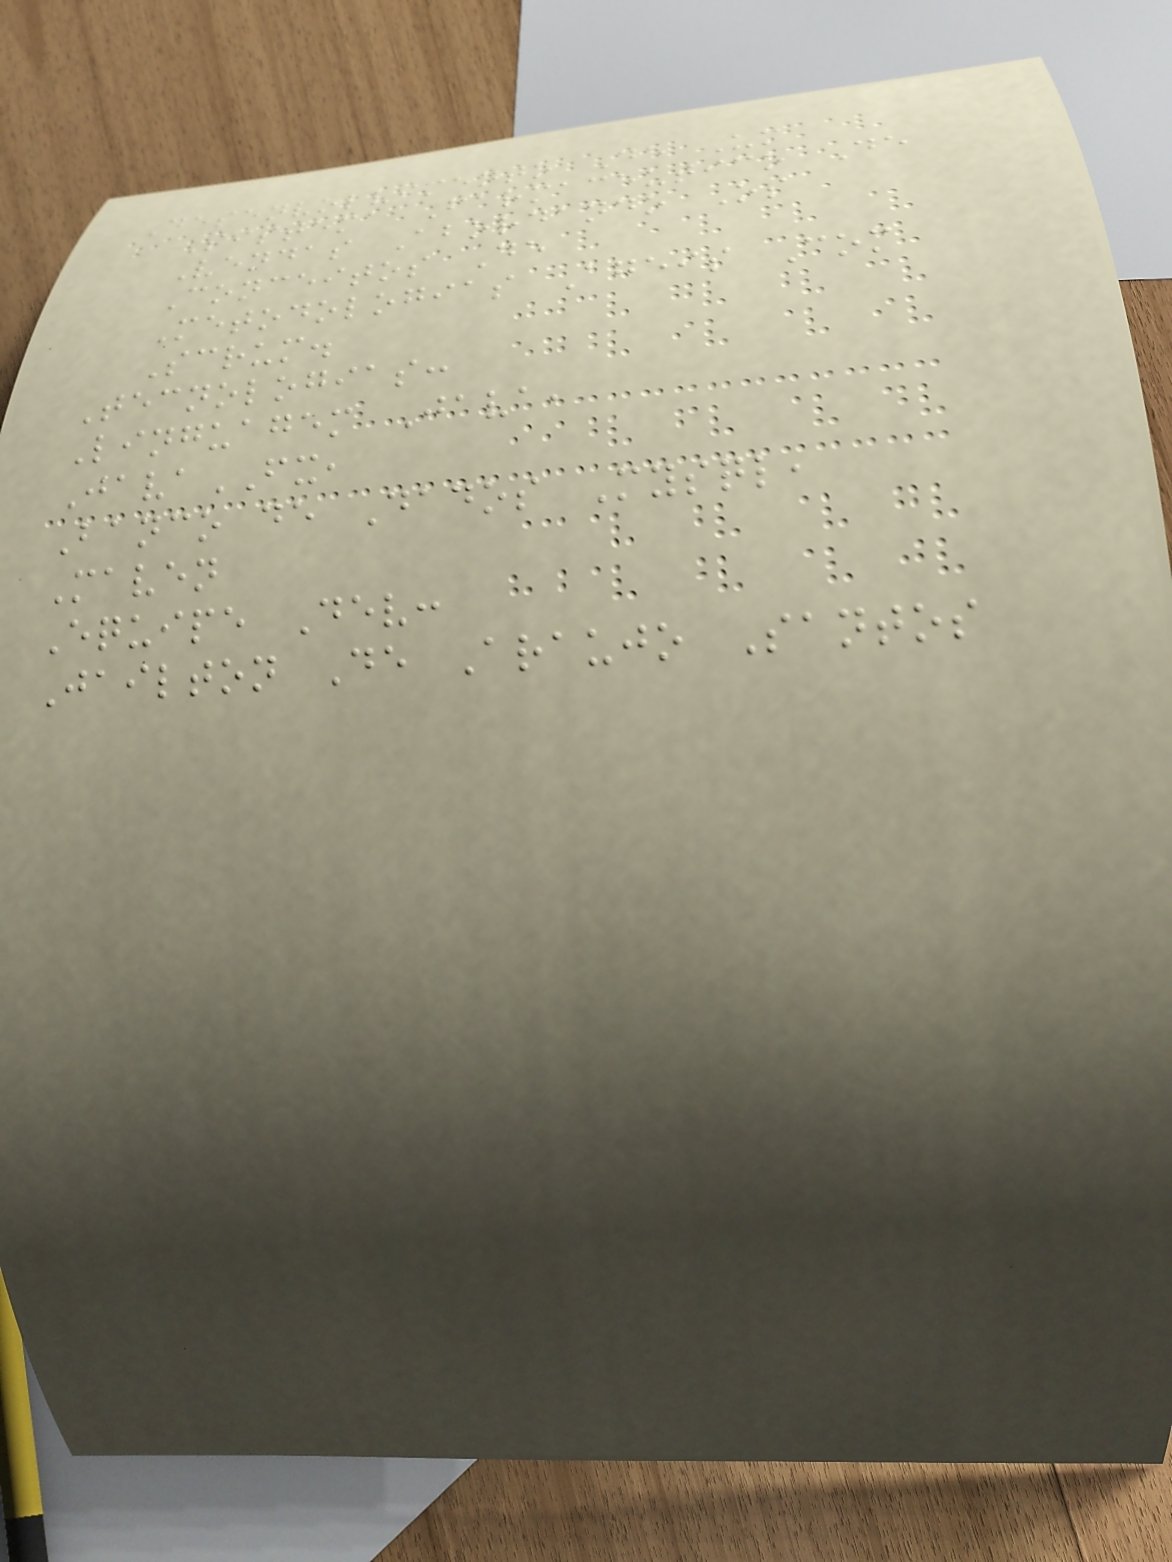Desenvolvimento De Um
Sistema Farmaceutico De
Vendas Abordando Os
Conceitos De
Metodologias Ageis Com
Scrum.
Tecnologias:
Linguagem Java,
JavaFX,
Banco de Dados Mysql,
Maven
Equipe Dev:
Jailton De Araujo Santos
